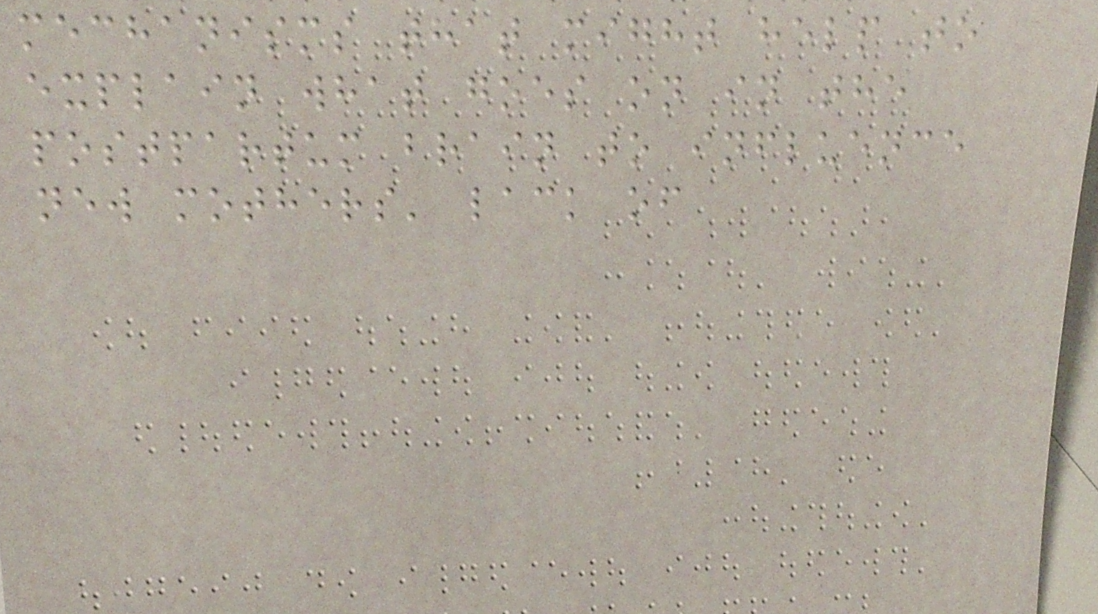mechanisms that might help to
explain what goes on in the
postpartum brain to influence
new mothers' lack of
